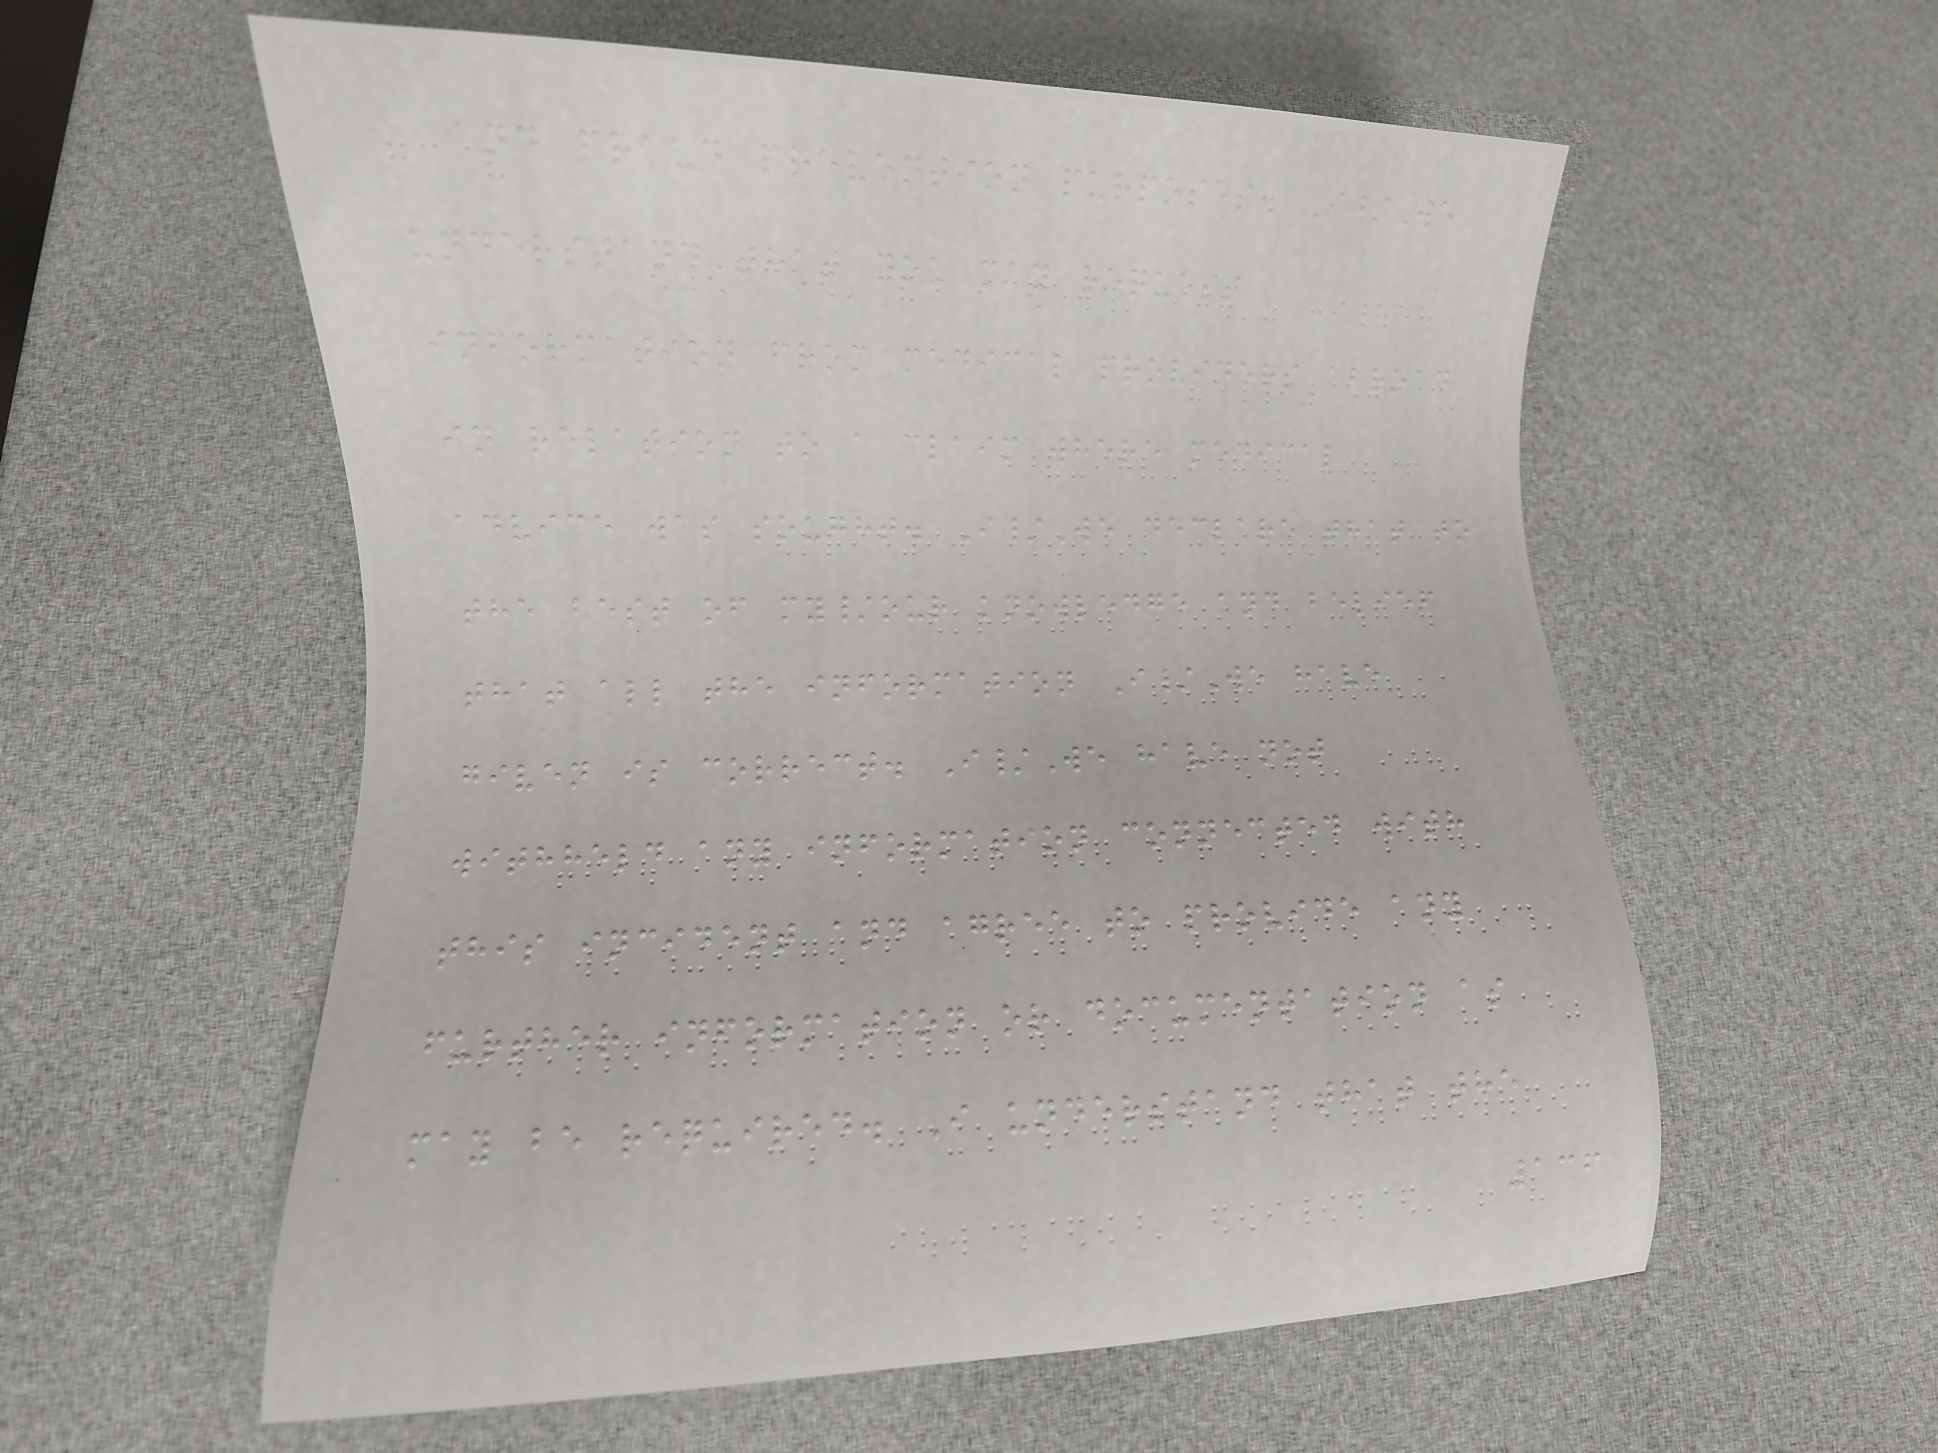and fraud prevention purposes. I/We
understand that you may request
information from medical providers abroad
in relation to a claim where medical
advice was sought. I/We declare that to
the best of my/our knowledge and belief
that all the information I/We have
given is correct. I/We have not
withheld any information connected with
this incident and agree to provide any
further information or documentation as
may be required. I understand that the
136
